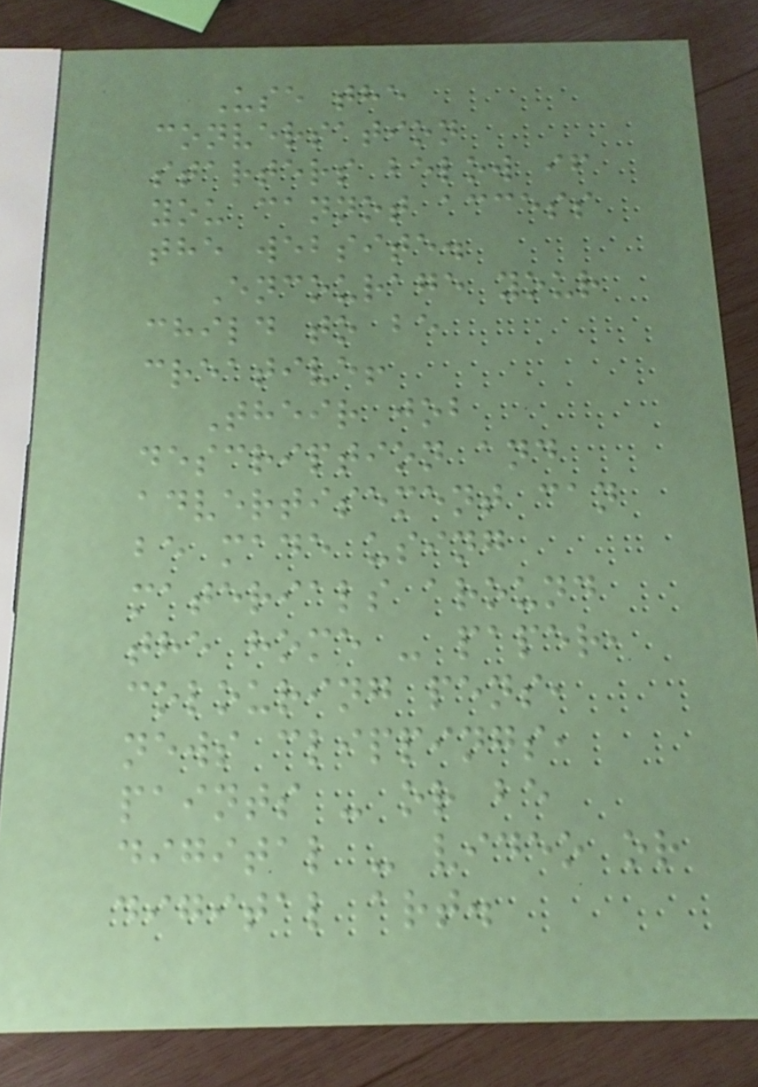Use the
conversation
starters below if
you cannot access
the website.
Encourage your
child to be
creative!
Their job
description and
advertisement can
be made using
materials around
the home - paper,
colouring pens,
news clippings,
paints - or be
digital - video or
digital art.
